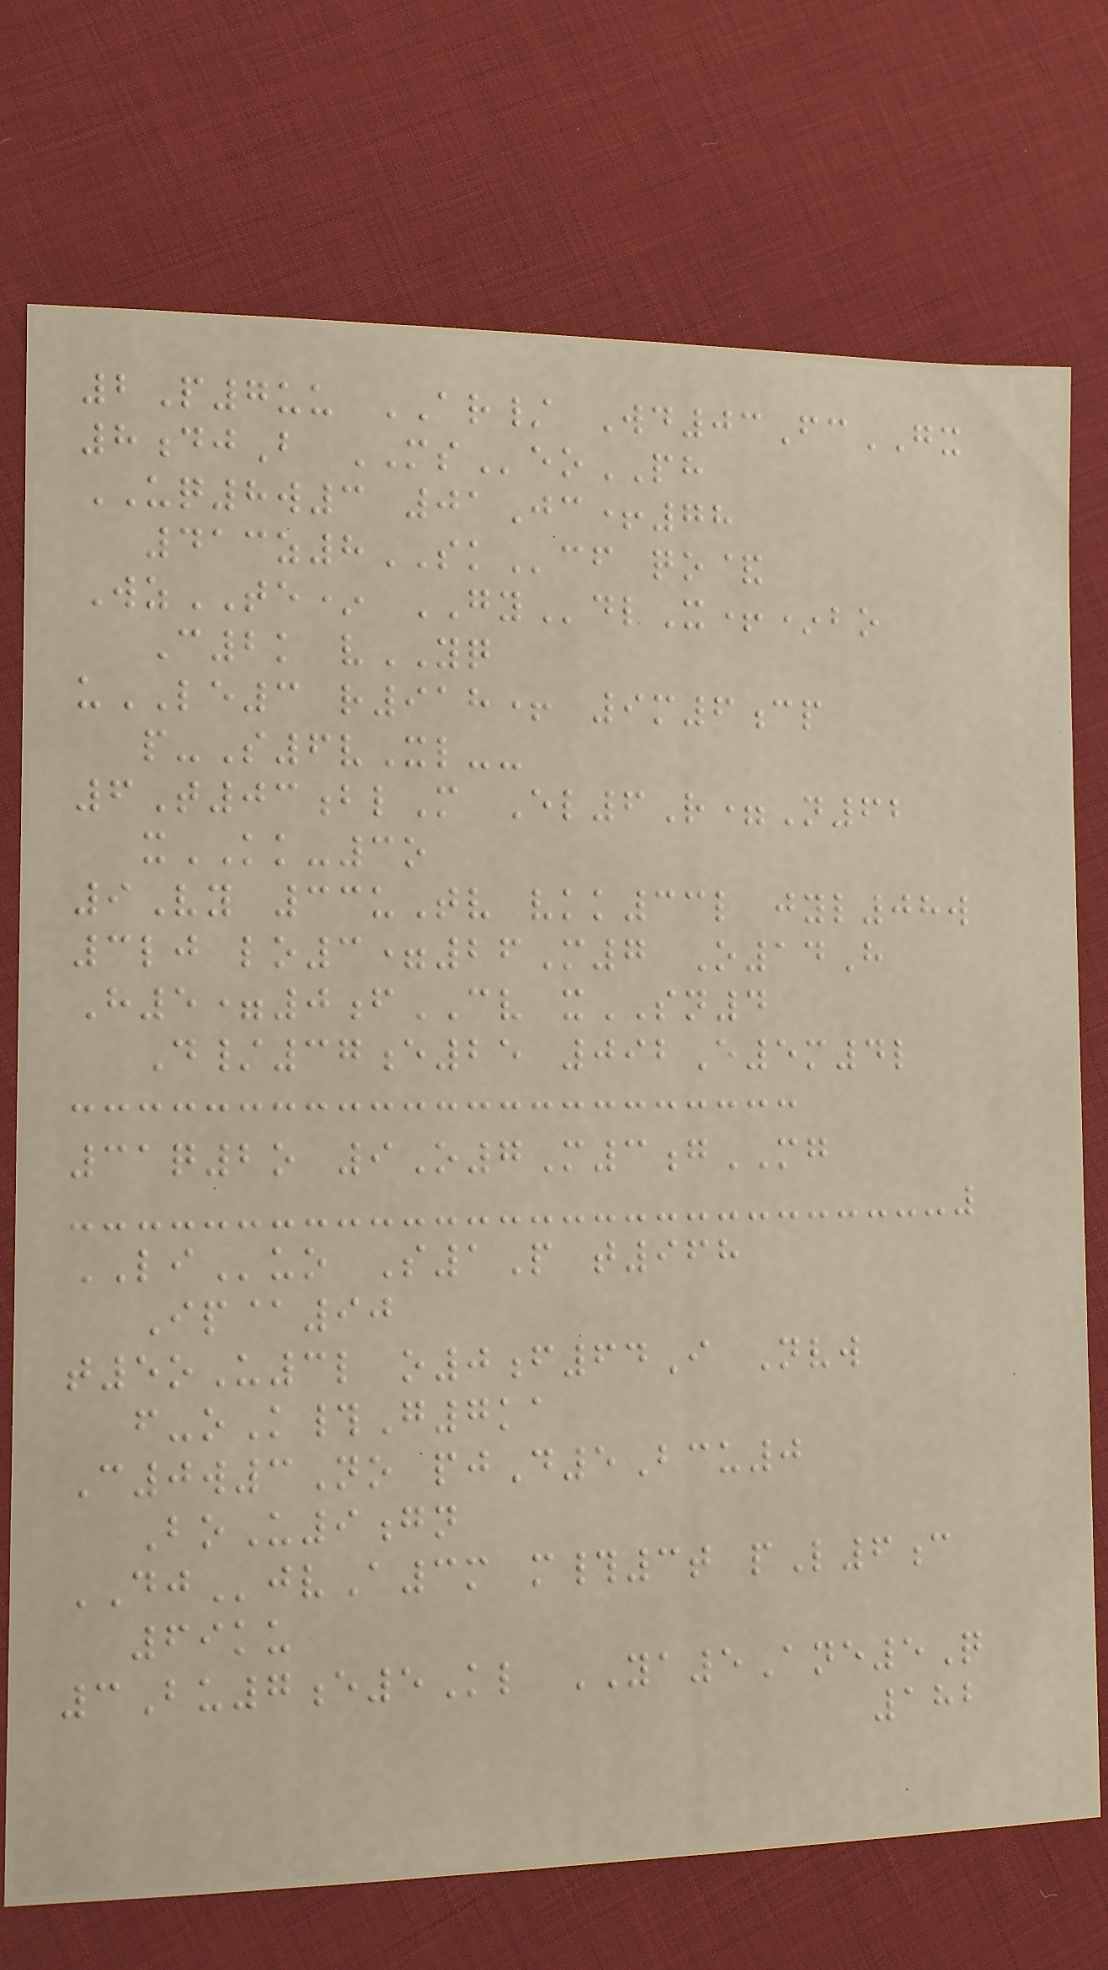2P7uu AR/ Wd03FcGX
8djB MSeoPH
UQ8w3 01Jc+78
413z8SKcf qo&
WzTE* GYdlX+*bo
C2k vYQ
uLE3 r918+ 9m6cp
p-S6vXl--
6T03blM El6R=N62
xKK-3o
9Vy 33uTv vkk33l jyl08w
3lj lo3=26M7 O14H
H5=0fCV xSN4
D/37e25 092E5m4l
31q2o 9O7M3gMG
LIuo S1P t968
Ip@90
t5oU3l o0f64I Nvw
f-oK#G7ka
C0w3No pjD5Bcu0
BoU9gn
DJjvA3m m#3t pL6c
69ku
3Bu7e5Kl YA5Ane5Q
182
